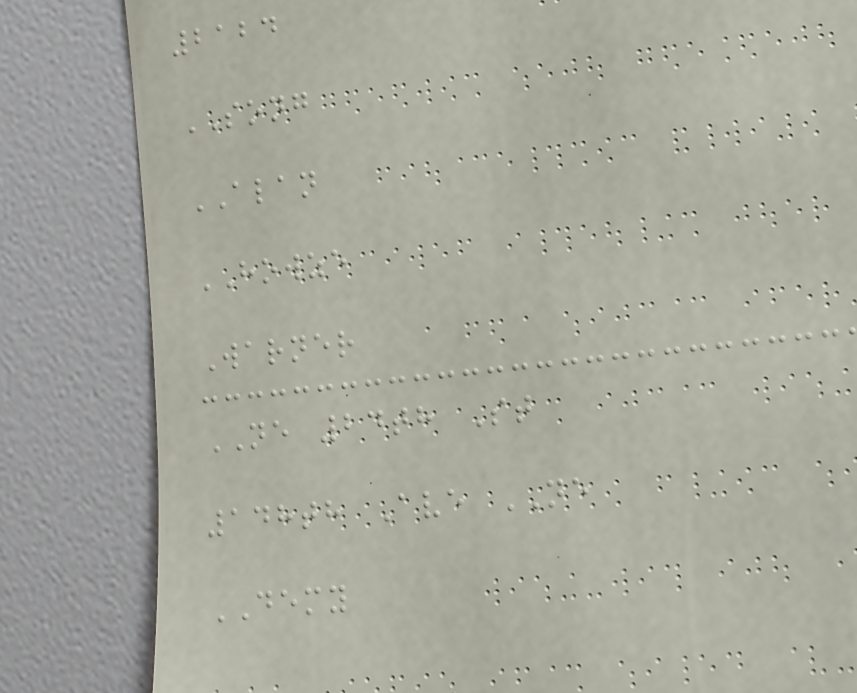2124
SONG
ALAN
HOWZE
Warner
NE 24th St
148th Ave NE
DEMY
